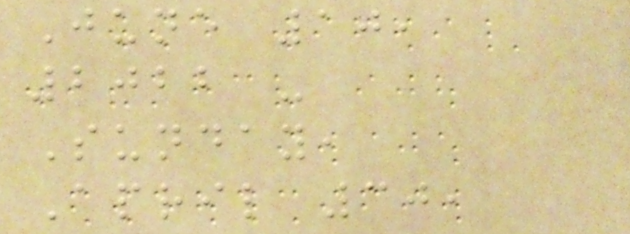June 10,
2022 -
Sunday,
April 30,
